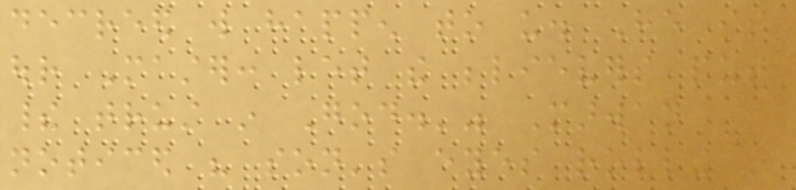decreed will happen to us. He is
our Master: let the believers put
their trust in God.'" Marwan
noticed his son's eyes rolling in
